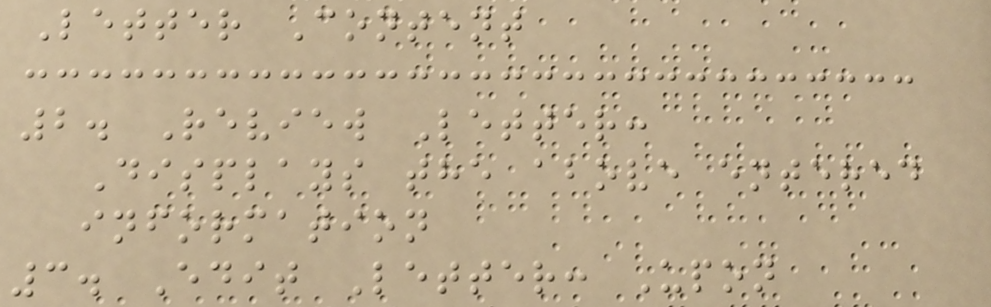Letter Content
2. Review Letter:
Displays the above entered
information
3. Edit Letter: Upon
